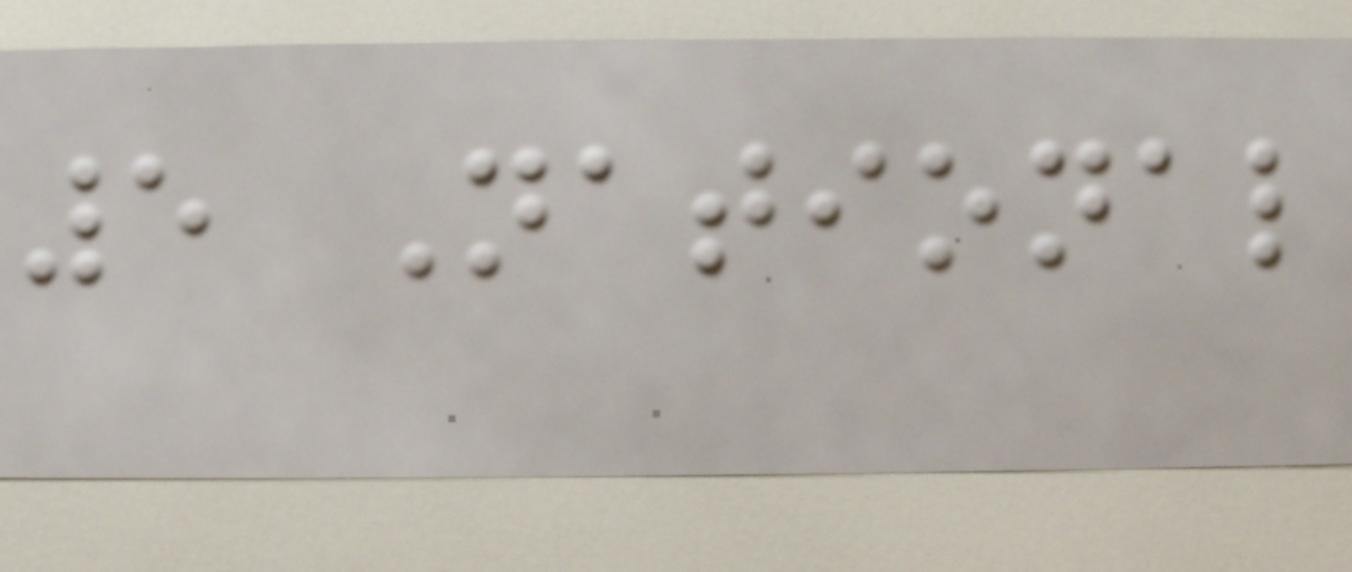5 National
